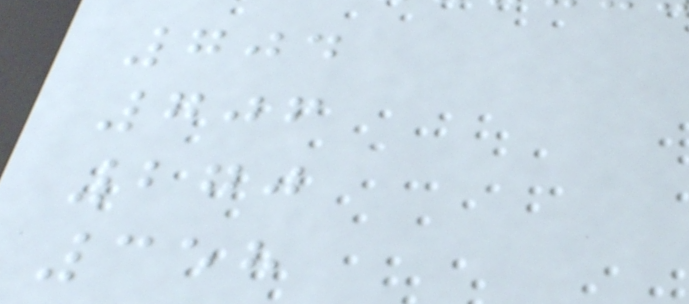704
706
270
358
